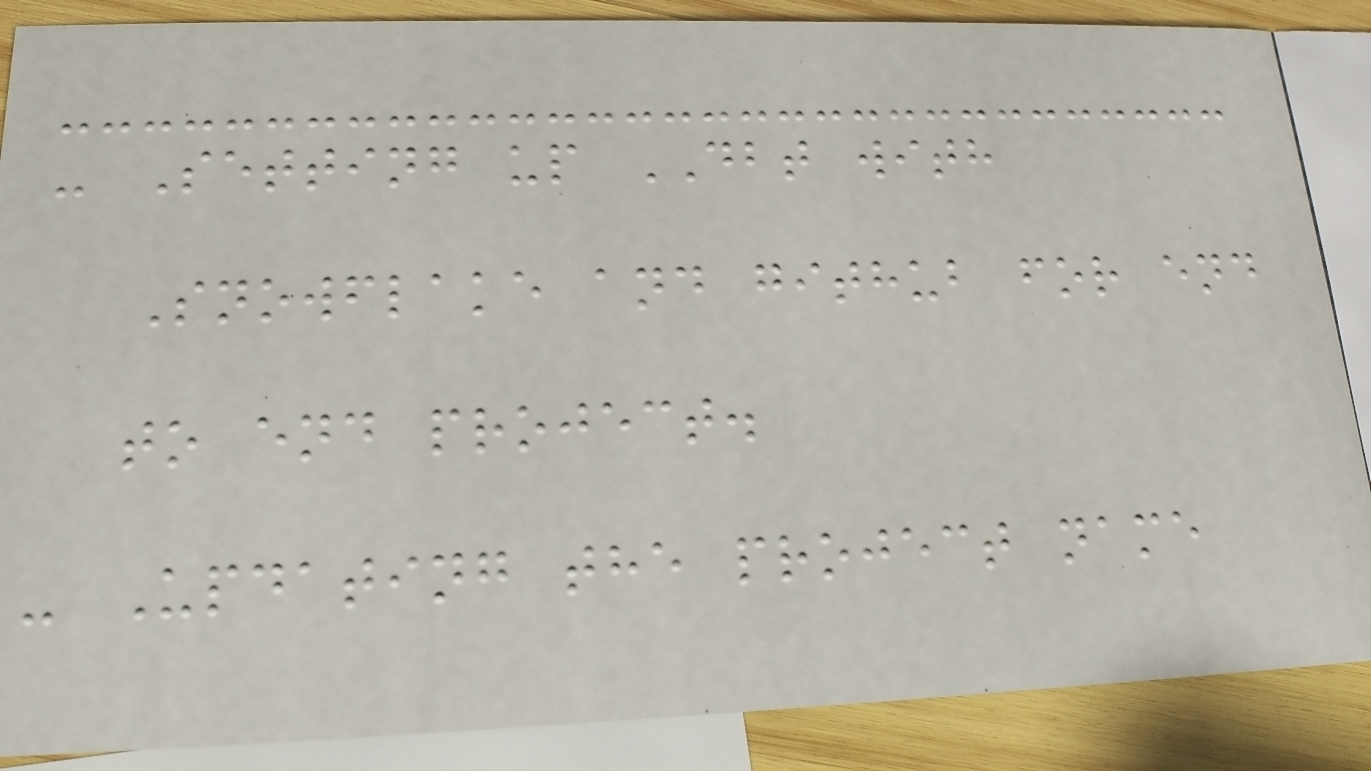- Setting up DBT with
Snowflake and github for end
to end project.
- Updating the project name
